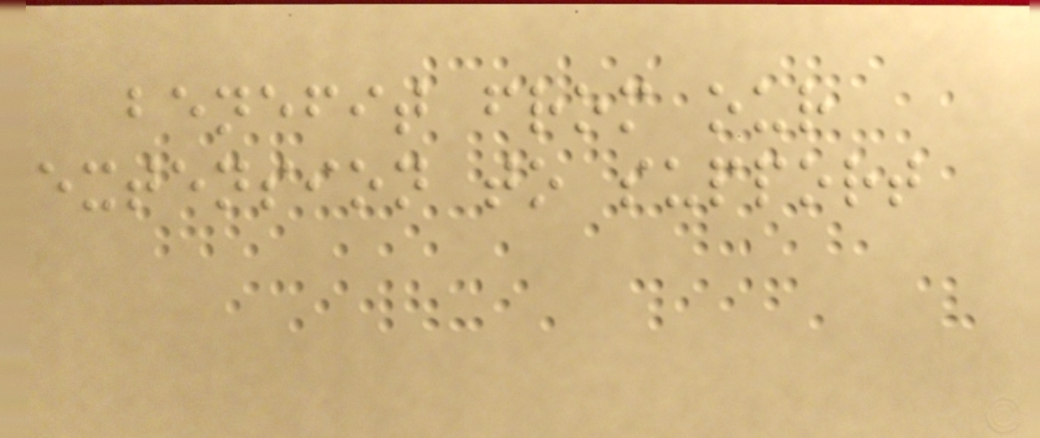benefit from our
extension to support
